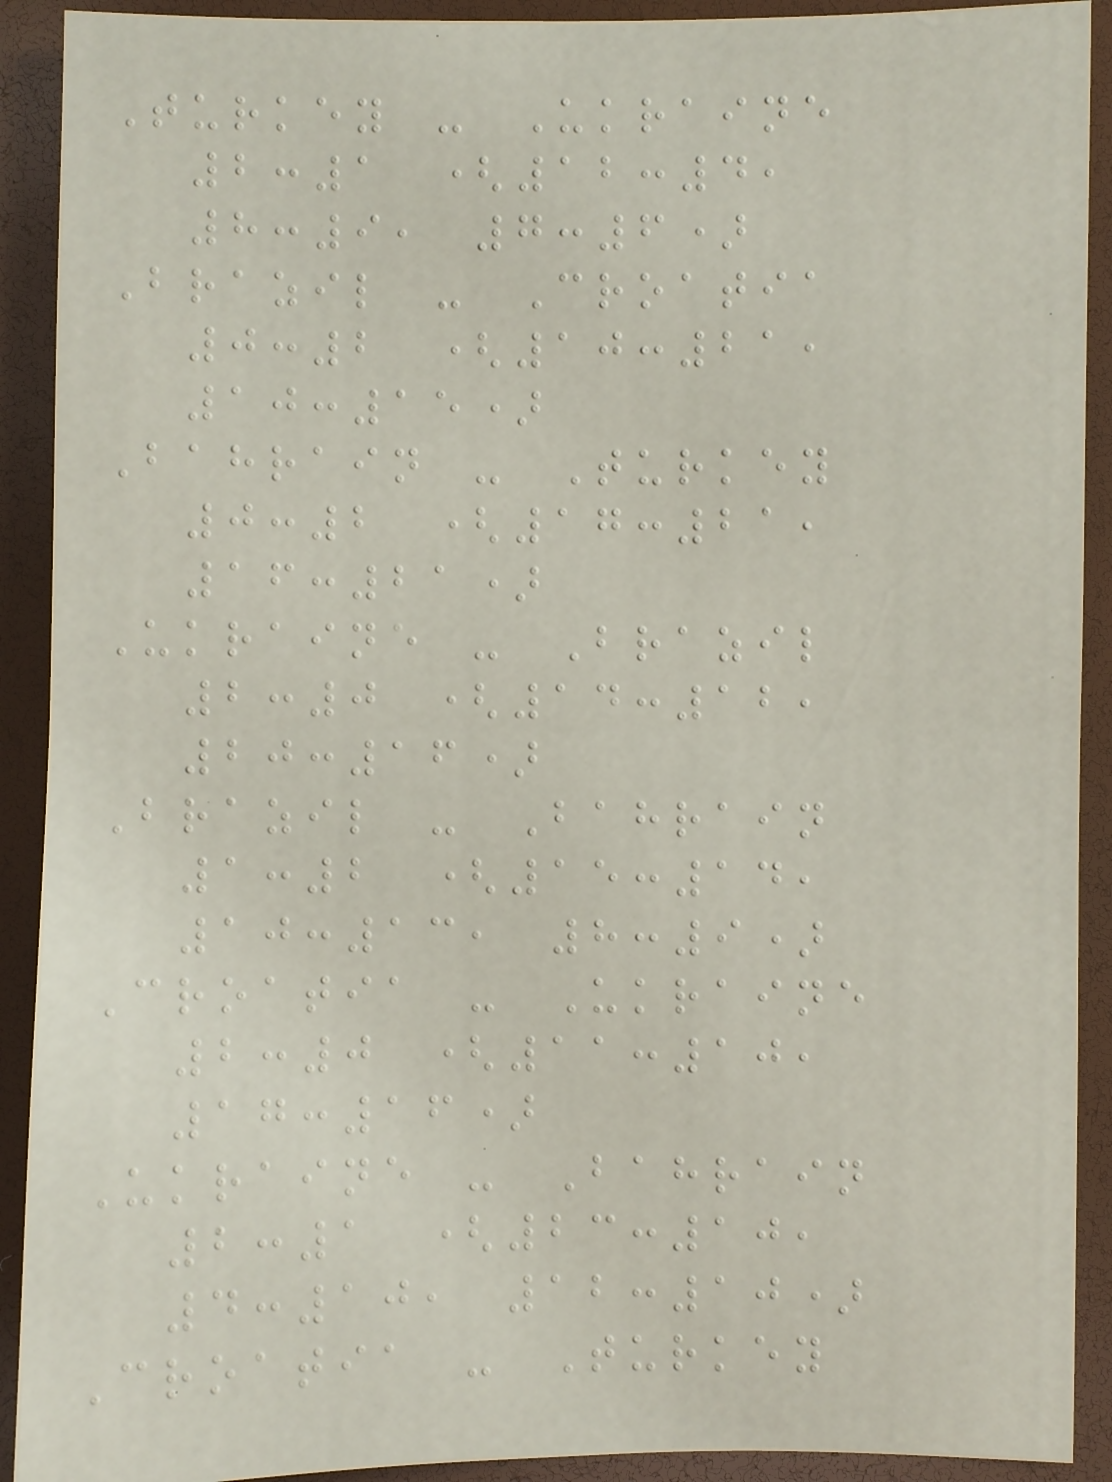Turkey - Ukraine
2:1 (12:4,
8:9, 7:6)
Brazil - Croatia
0:2 (10:21,
10:15)
Bahrain - Turkey
0:2 (17:21,
16:21)
Ukraine - Brazil
2:0 (14:12,
20:16)
Brazil - Bahrain
1:2 (15:14,
10:13, 8:9)
Croatia - Ukraine
2:0 (11:10,
17:16)
Ukraine - Bahrain
2:1 (23:10,
4:10, 12:10)
Croatia - Turkey
